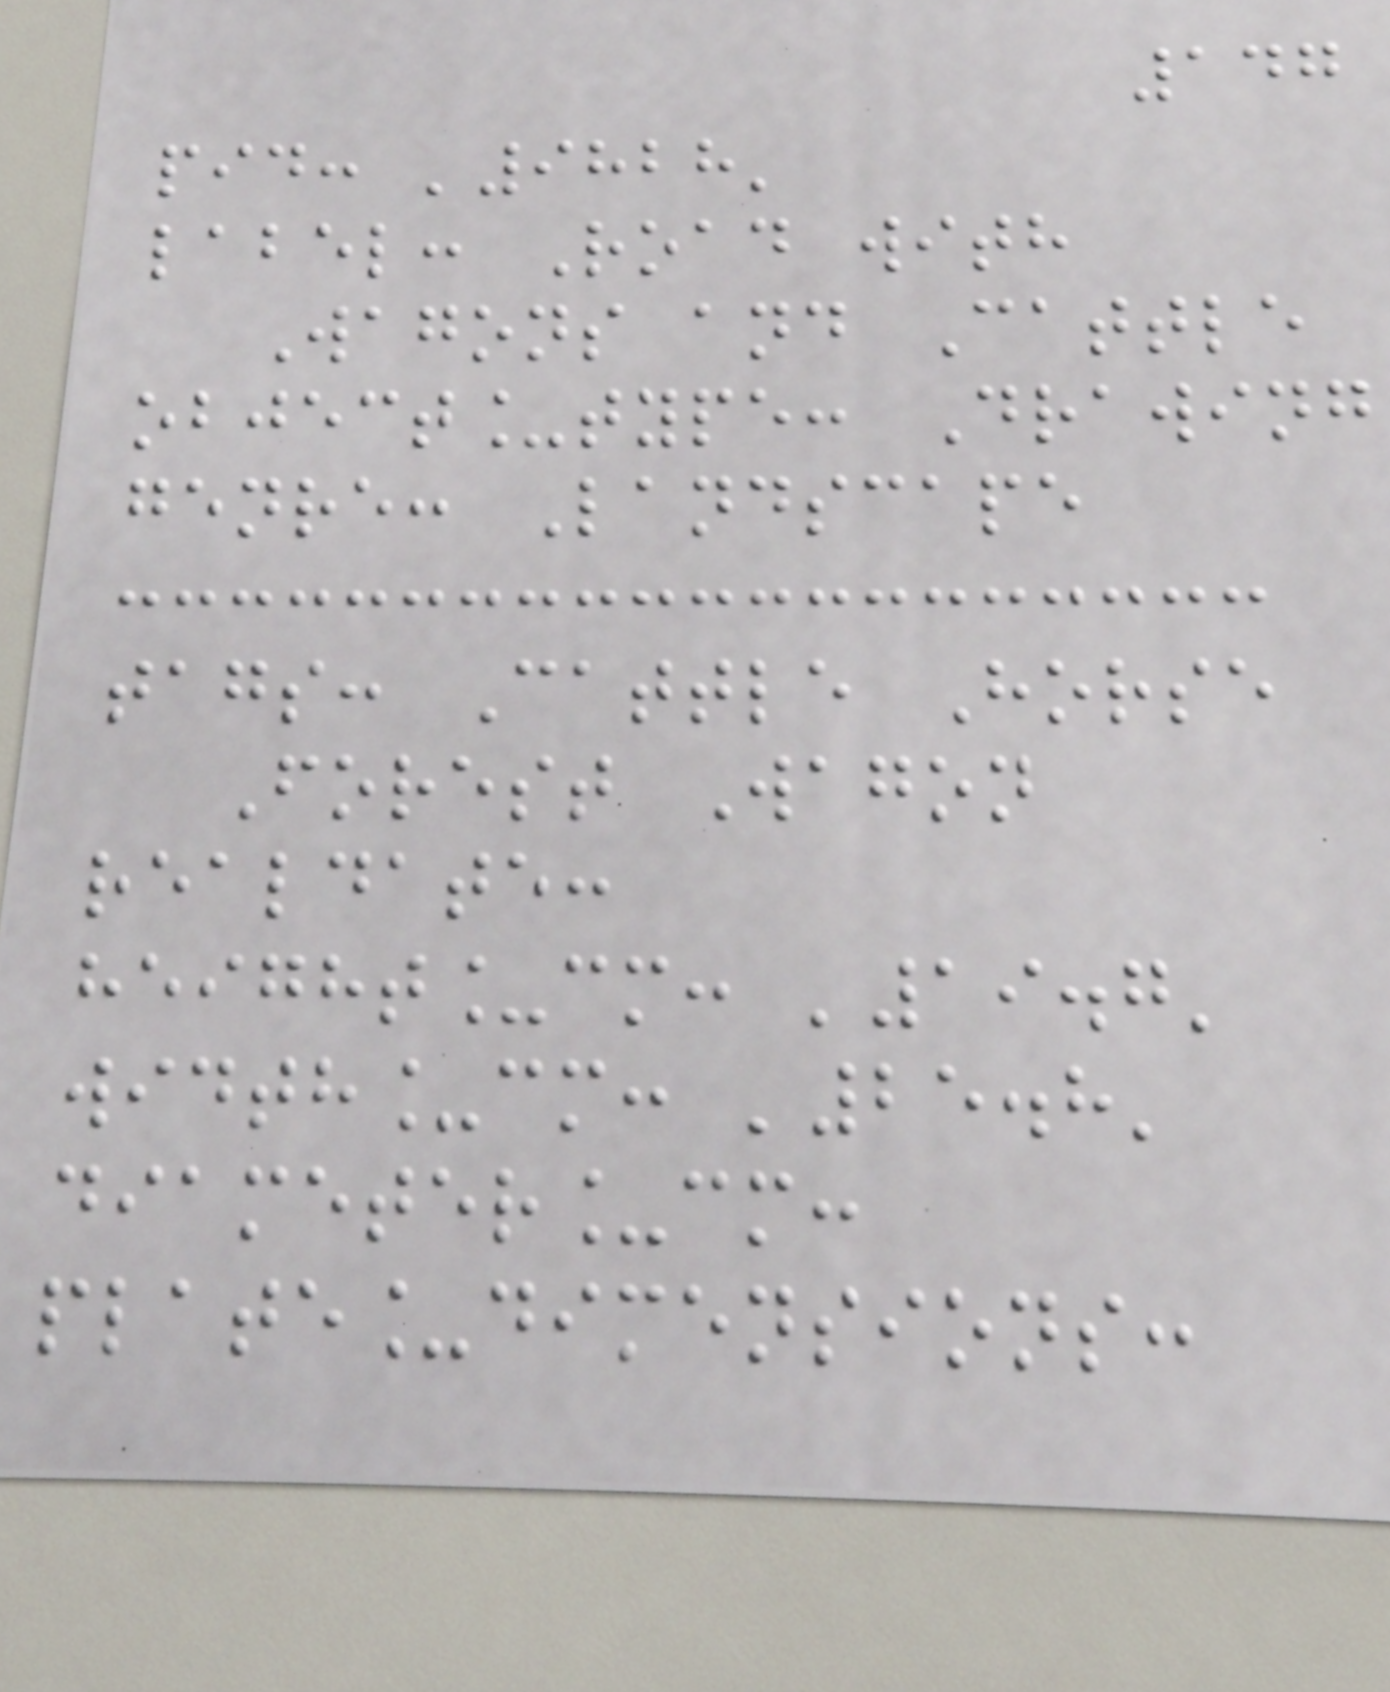147
pid: '9828'
label: Road with
Wagons and Cattle
object_type: Drawing
genre: Landscape
tags: Cattle Horse
Forest Wagon
realdate:
height_cm: '19.7'
width_cm: '25.8'
diameter_cm:
plate_dimensions:
